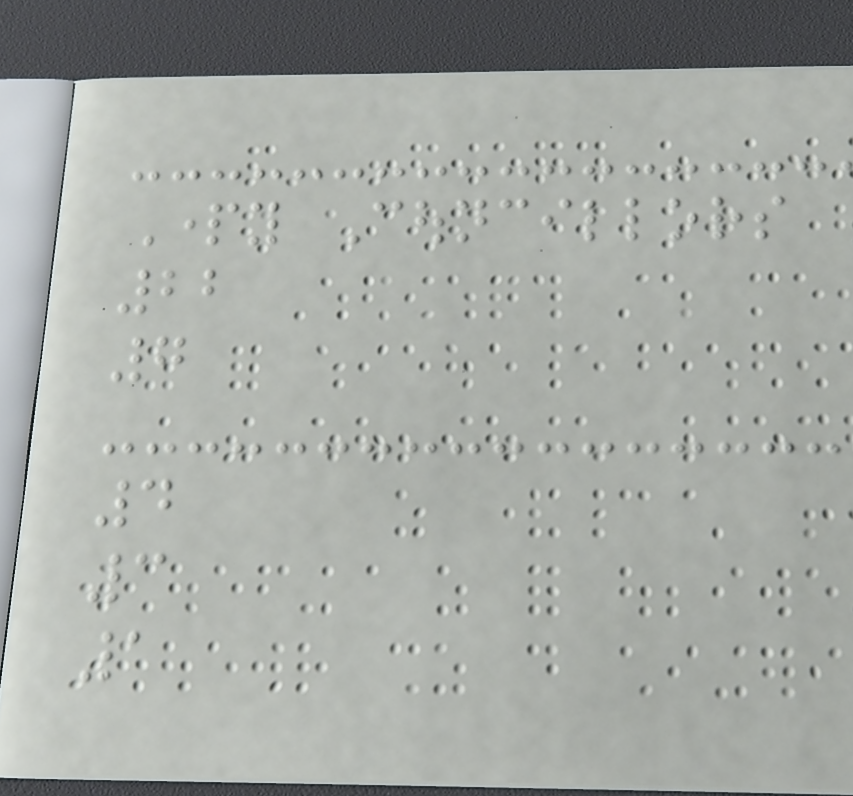Party Councillors
22
7
4
3
1
